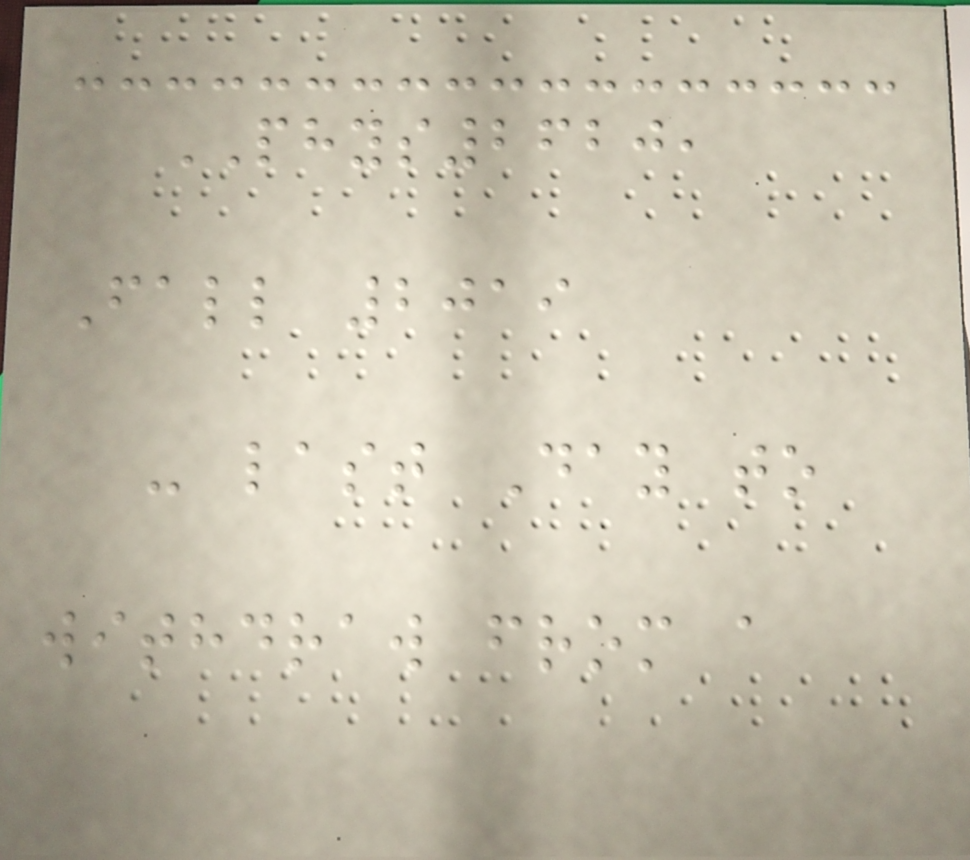PHYS2620,
Fall 2019
- last Day to
withdraw from a
